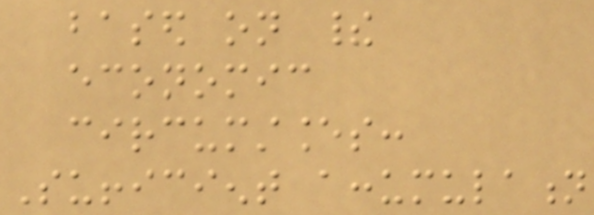based on their
economic
circumstances:
Sufficient accumulation
